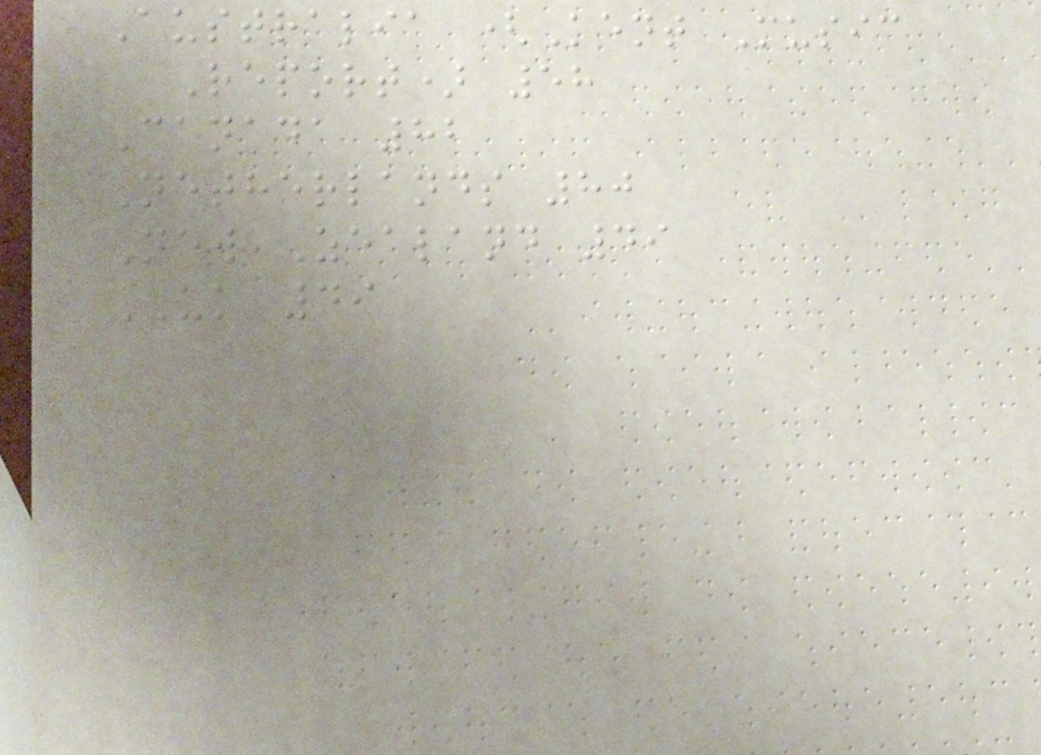Australia (Kent Music
Report) 58
Canada 82
Netherlands 80
New Zealand 49
UK 49
